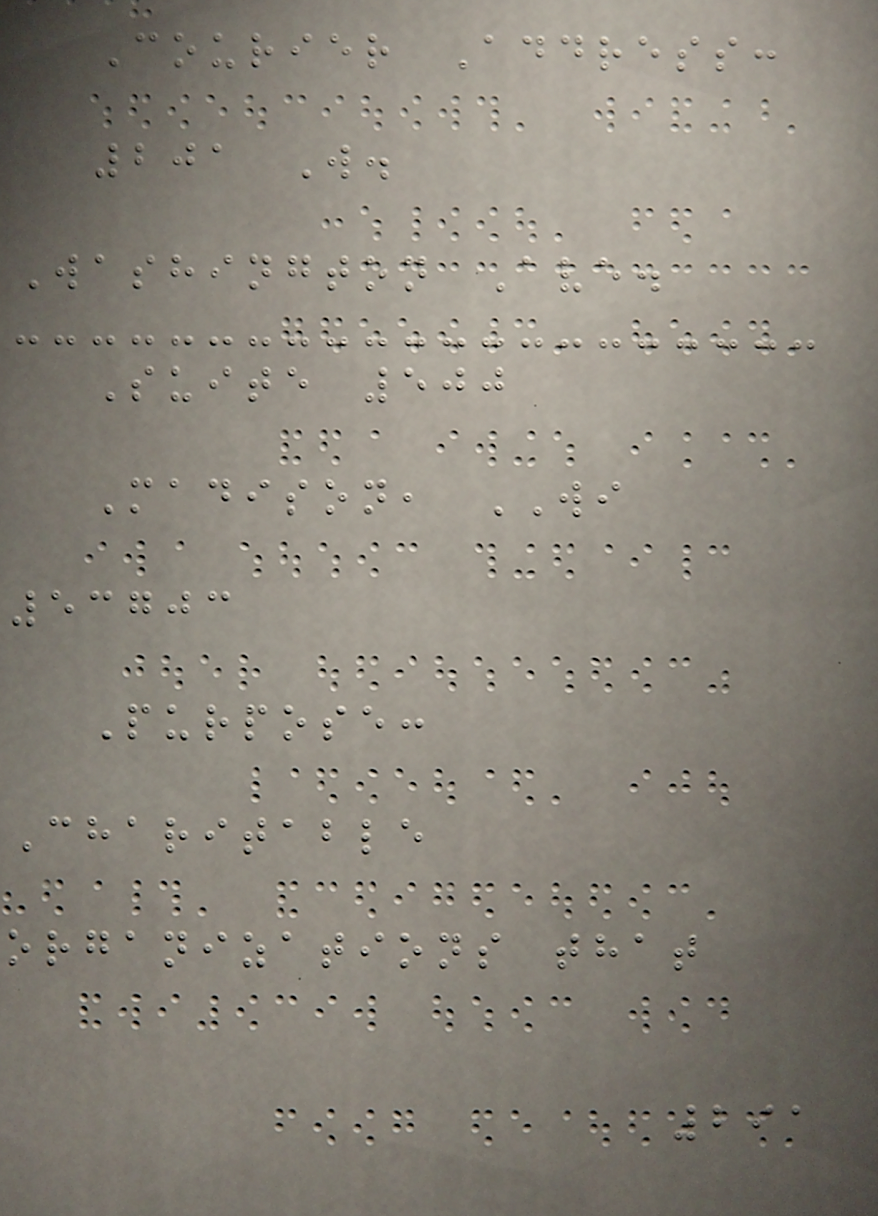Courier Address:
201 W.
Washington Ave.
Suite 500
Madison, WI
53703
Purpose:
Charitable
organizations that
291
